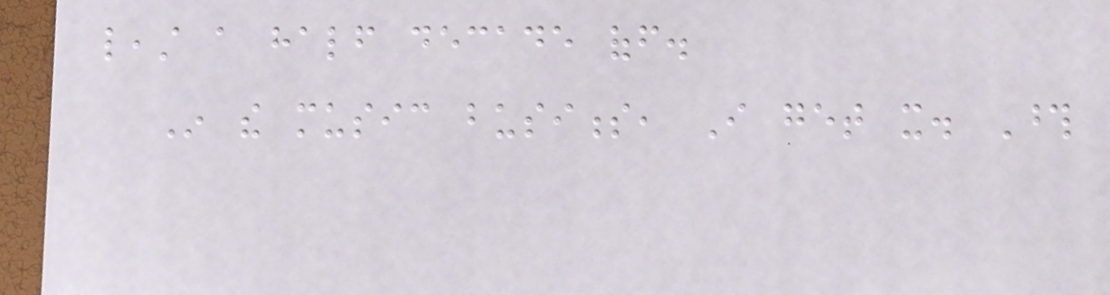least a half decade off.
In the music business, I get it. Those
